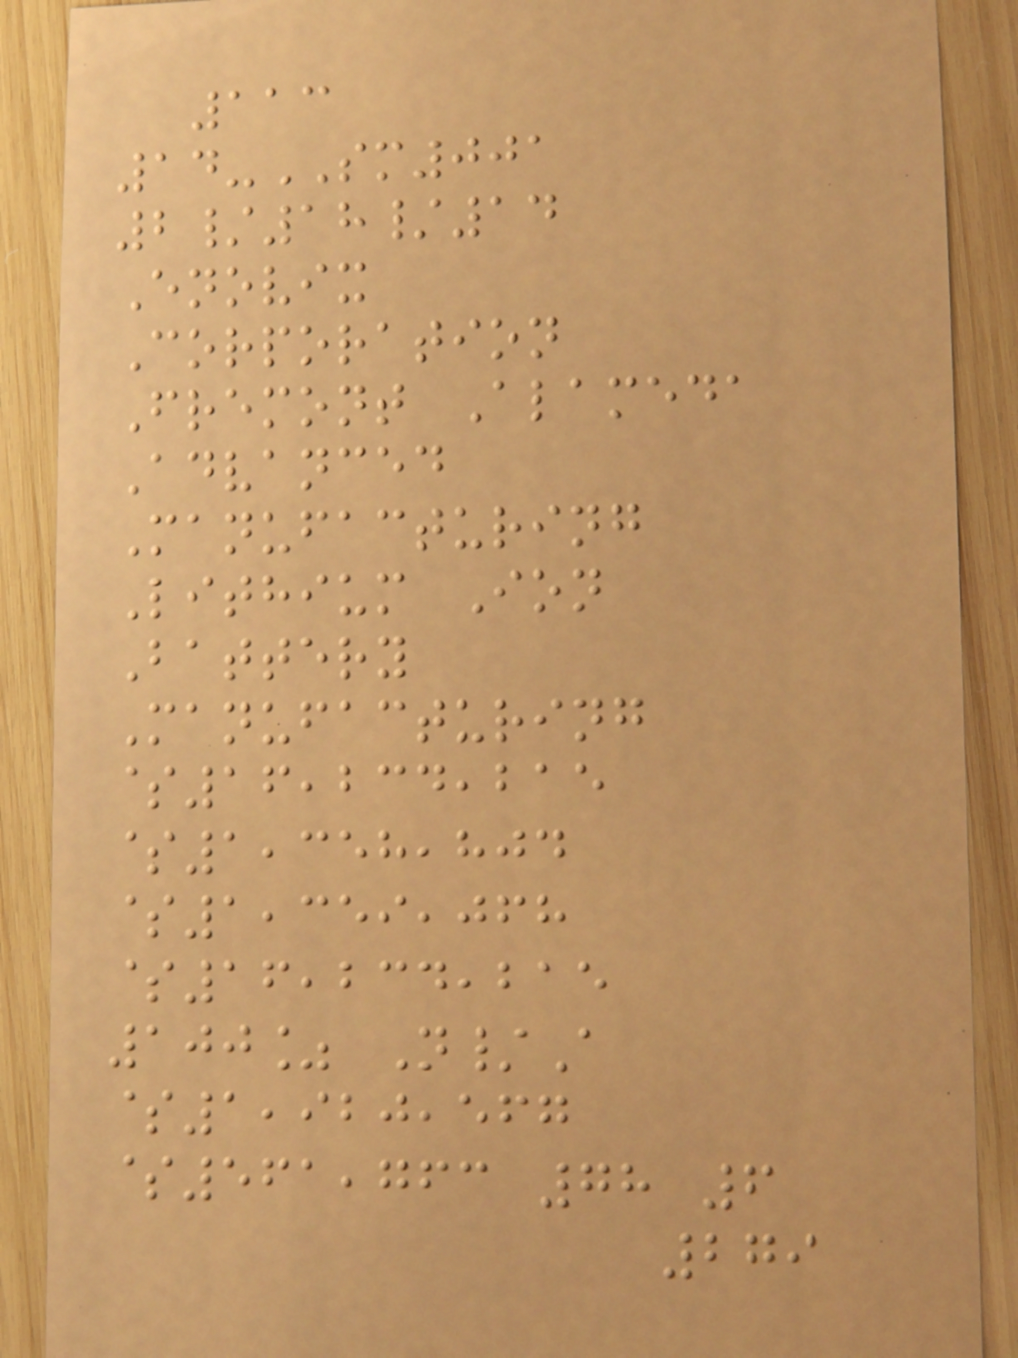113
14-SM001
2/18/14
Enovix
Corporation
Fremont Alameda
Advanced
Manufacturing
Lithium Ion
Battery
Manufacturing
$16,234,215
$1,358,804
$1,359,068
$16,234,215
100% N/A
$1,920,567
$561,763 78 6
279
